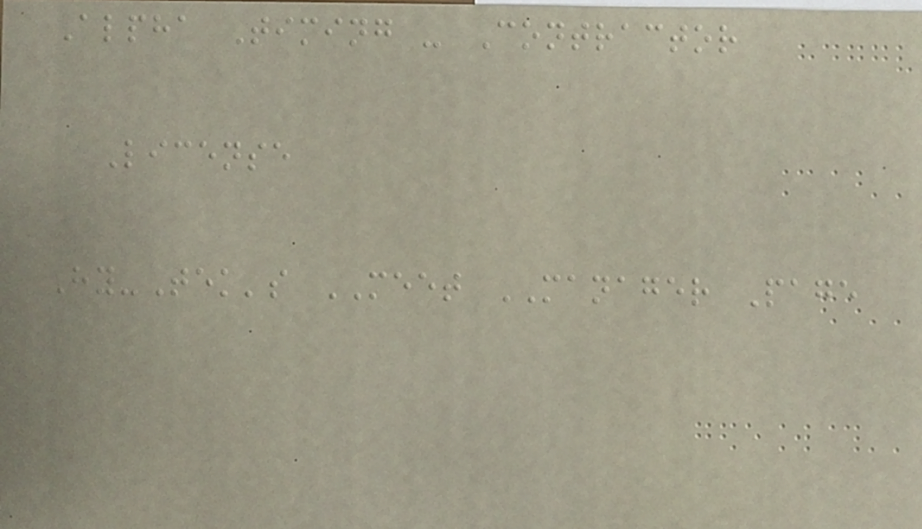Alpha Timing - Contractor
License
Hy-Tek's MEET MANAGER Page
